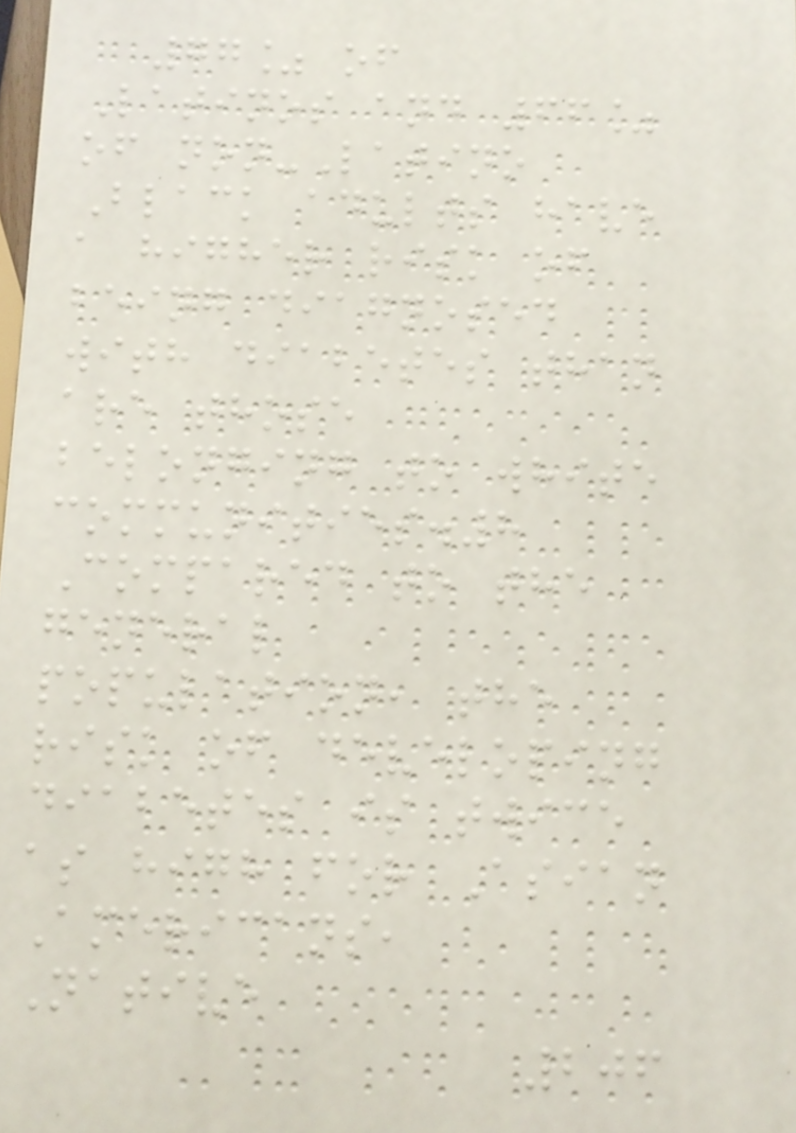77% of
Latinos and 66%
of non-Latino
Black adults have
a higher risk of
being diagnosed
with diabetes than
are those
belonging to white
communities.8
Compared to the
general
population, the
risk of developing
diabetes is twice
as high for Asian
Americans,
Native
206
